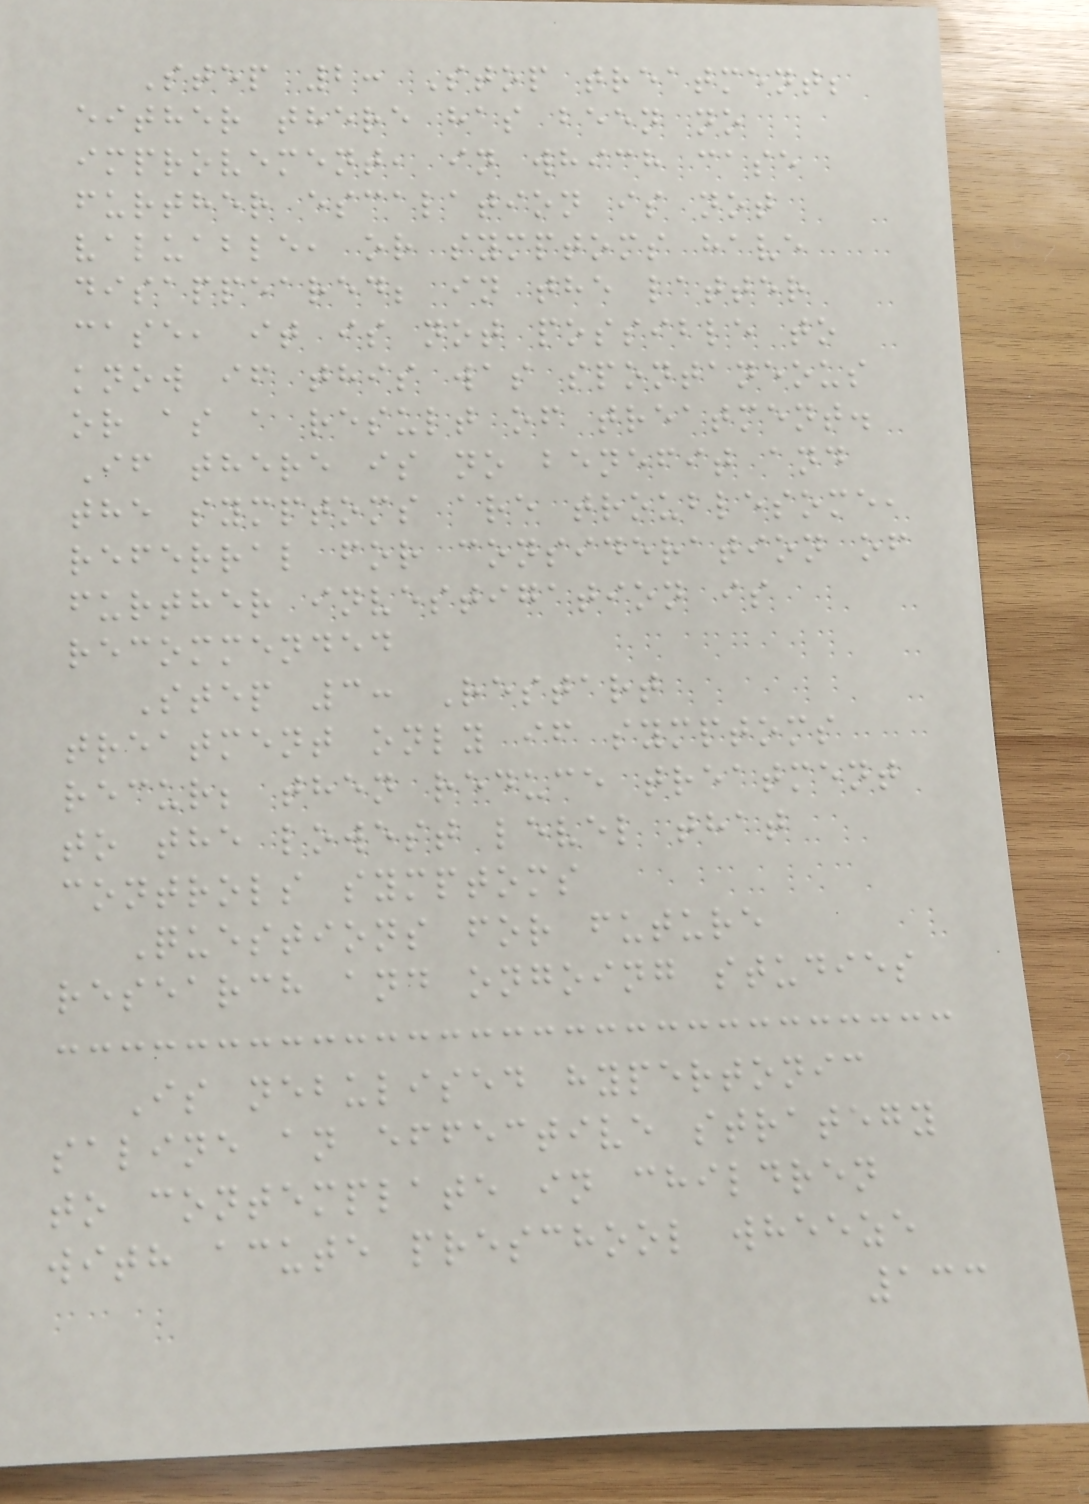Step 2: Stop treatment;
either there has been no
improvement, in which case
further escalation is not
valuable, or symptoms have
disappeared; in the latter
case, it is not possible to
know if this was spontaneous
or as a result of treatment.
If there is no benefit and
the symptoms are troublesome,
referral for consideration of
further investigation is
recommended
Step 3: Restart
treatment only if symptoms
recur; then reduce treatment
to the lowest level that
controls symptoms
Questions for future
research and ongoing studies
Is nebulised hypertonic
saline an effective strategy
to contemplate in children
with acute preschool wheeze
133
